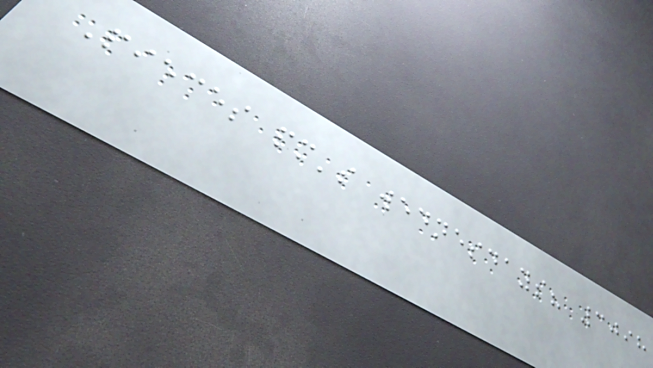Pieces pm's wednesdays? 3098
